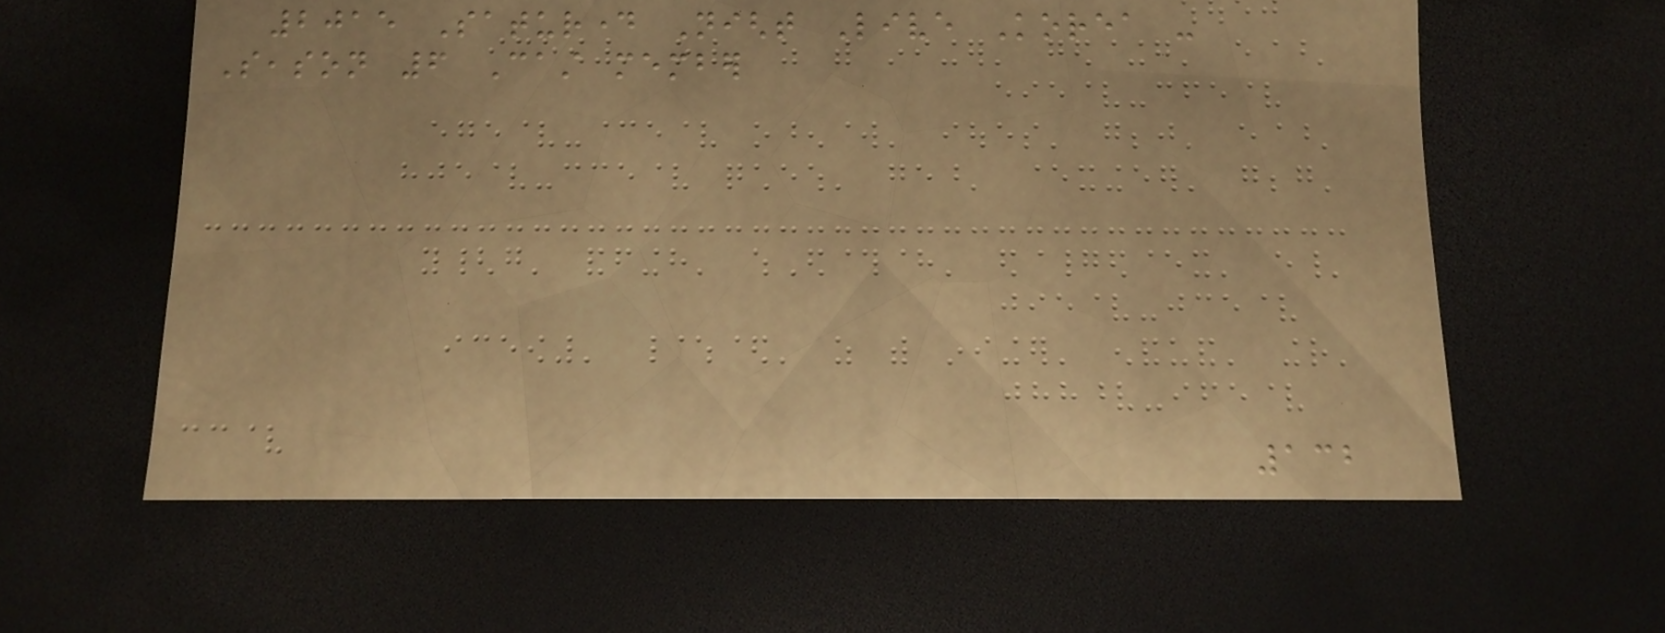2015 Saturday Night Live Korea -
Season 6 Cast member
132
